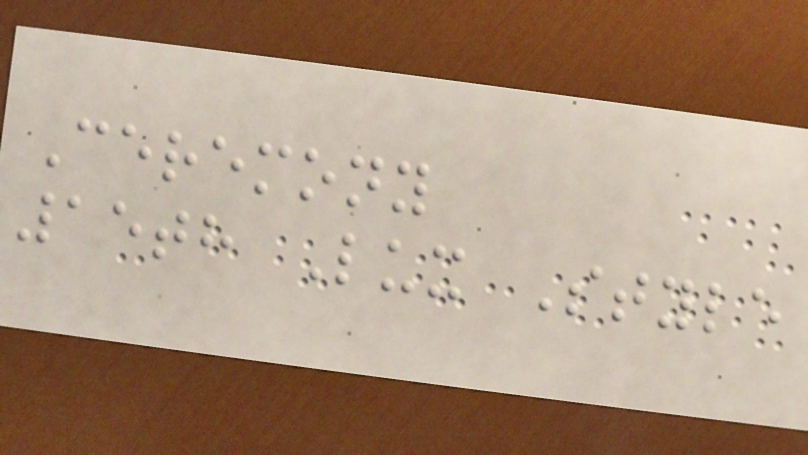Ceremony
15th Lux Style
